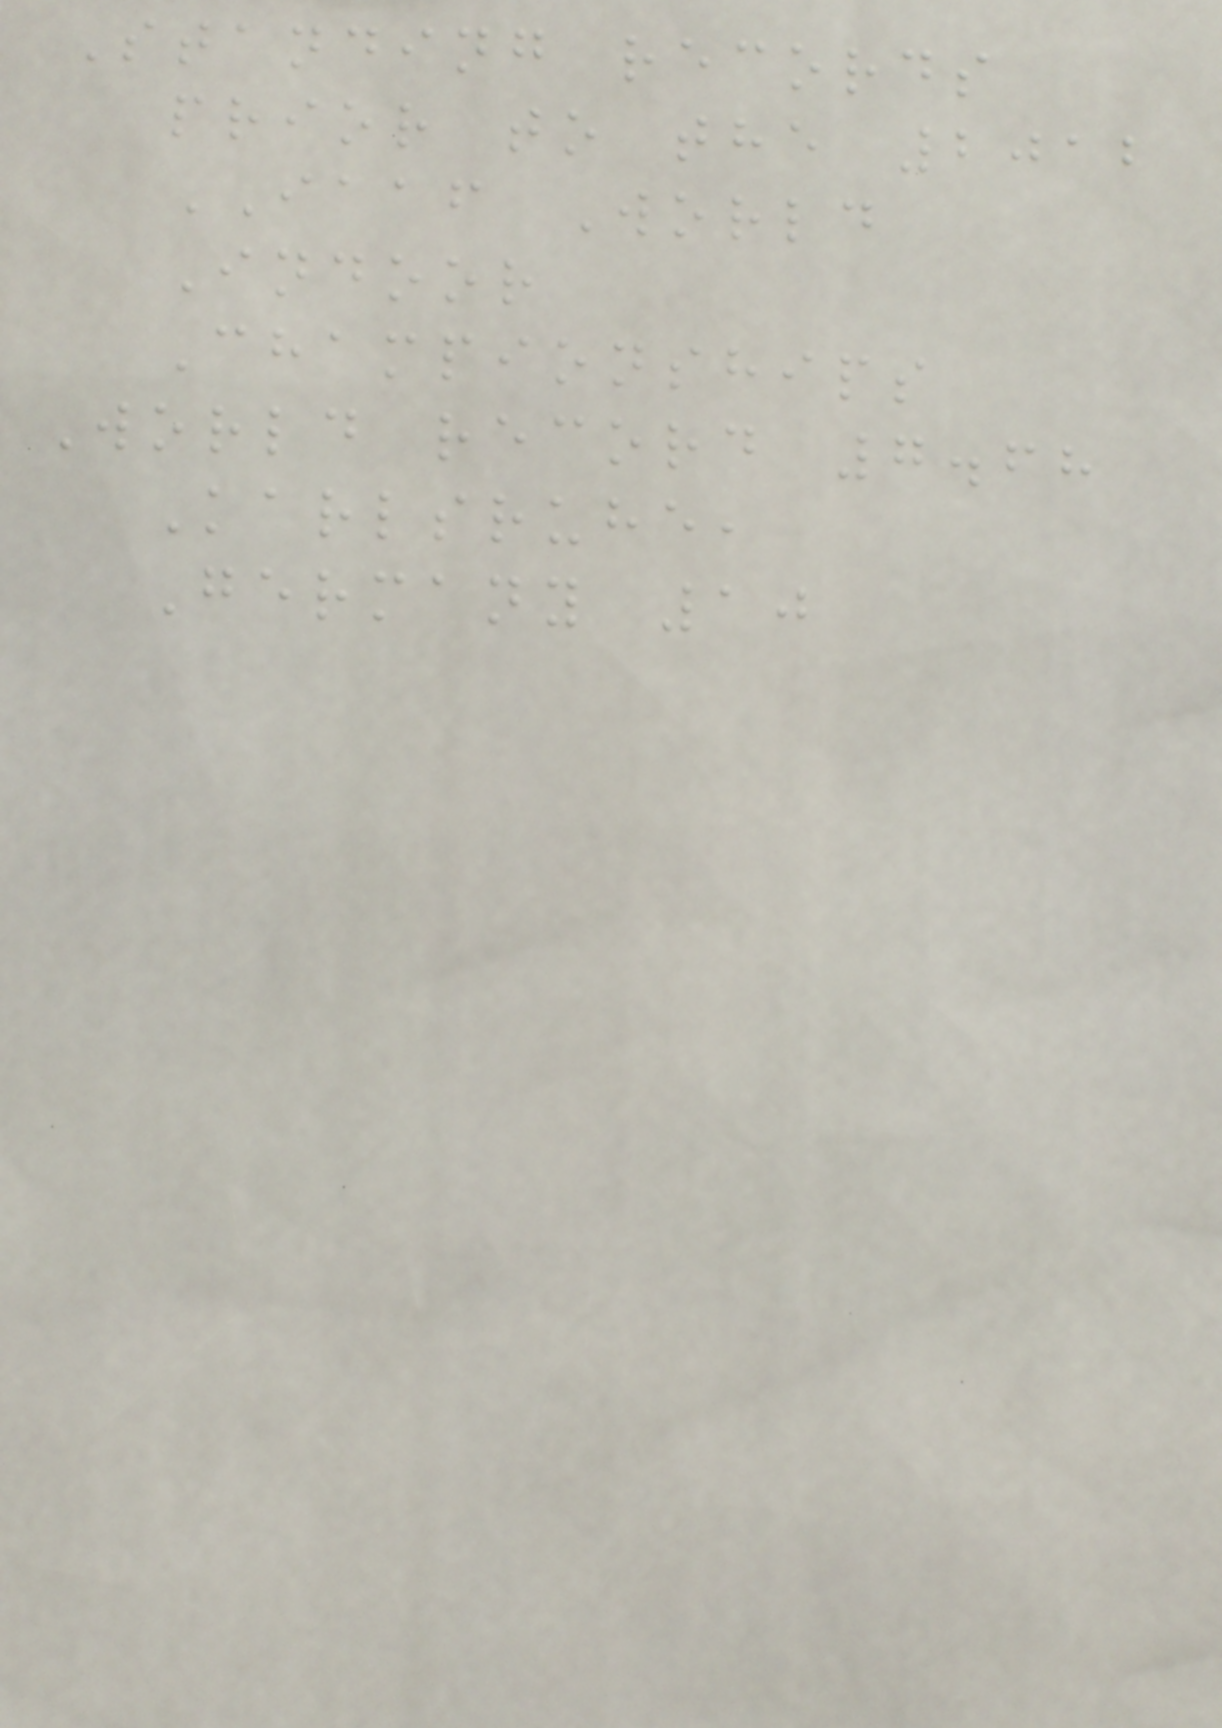Standing records
prior to the 2012
IAAF World
Indoor
Championships
World record 7.68
Karlsruhe,
Germany 10
